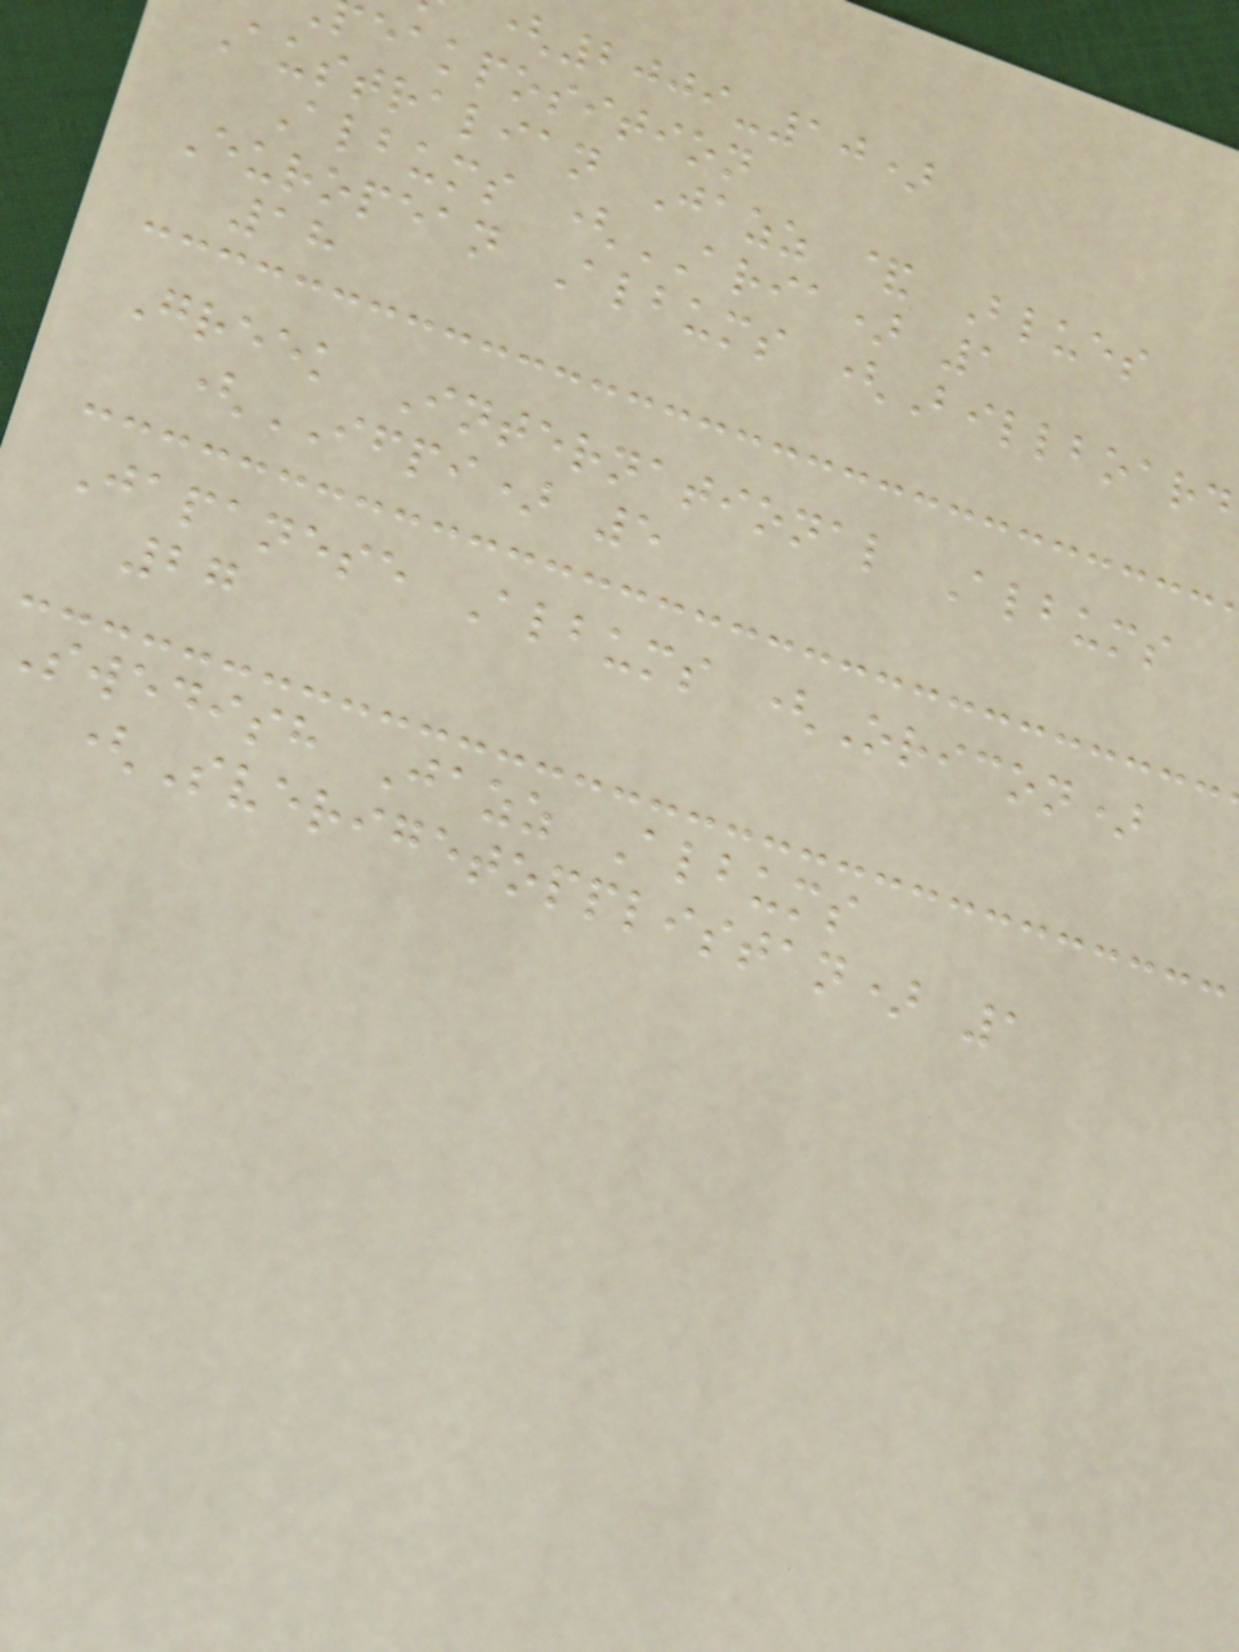2009-10)
eakposition
Australian Jazz & Blues
Albums (ARIA) 1
European Albums (Billboard
18
Greek International Albums
(IFPI) 5
Japanese Albums (Oricon)
27
swedish Jazz Albums
(Sverigetopplistan) 1
